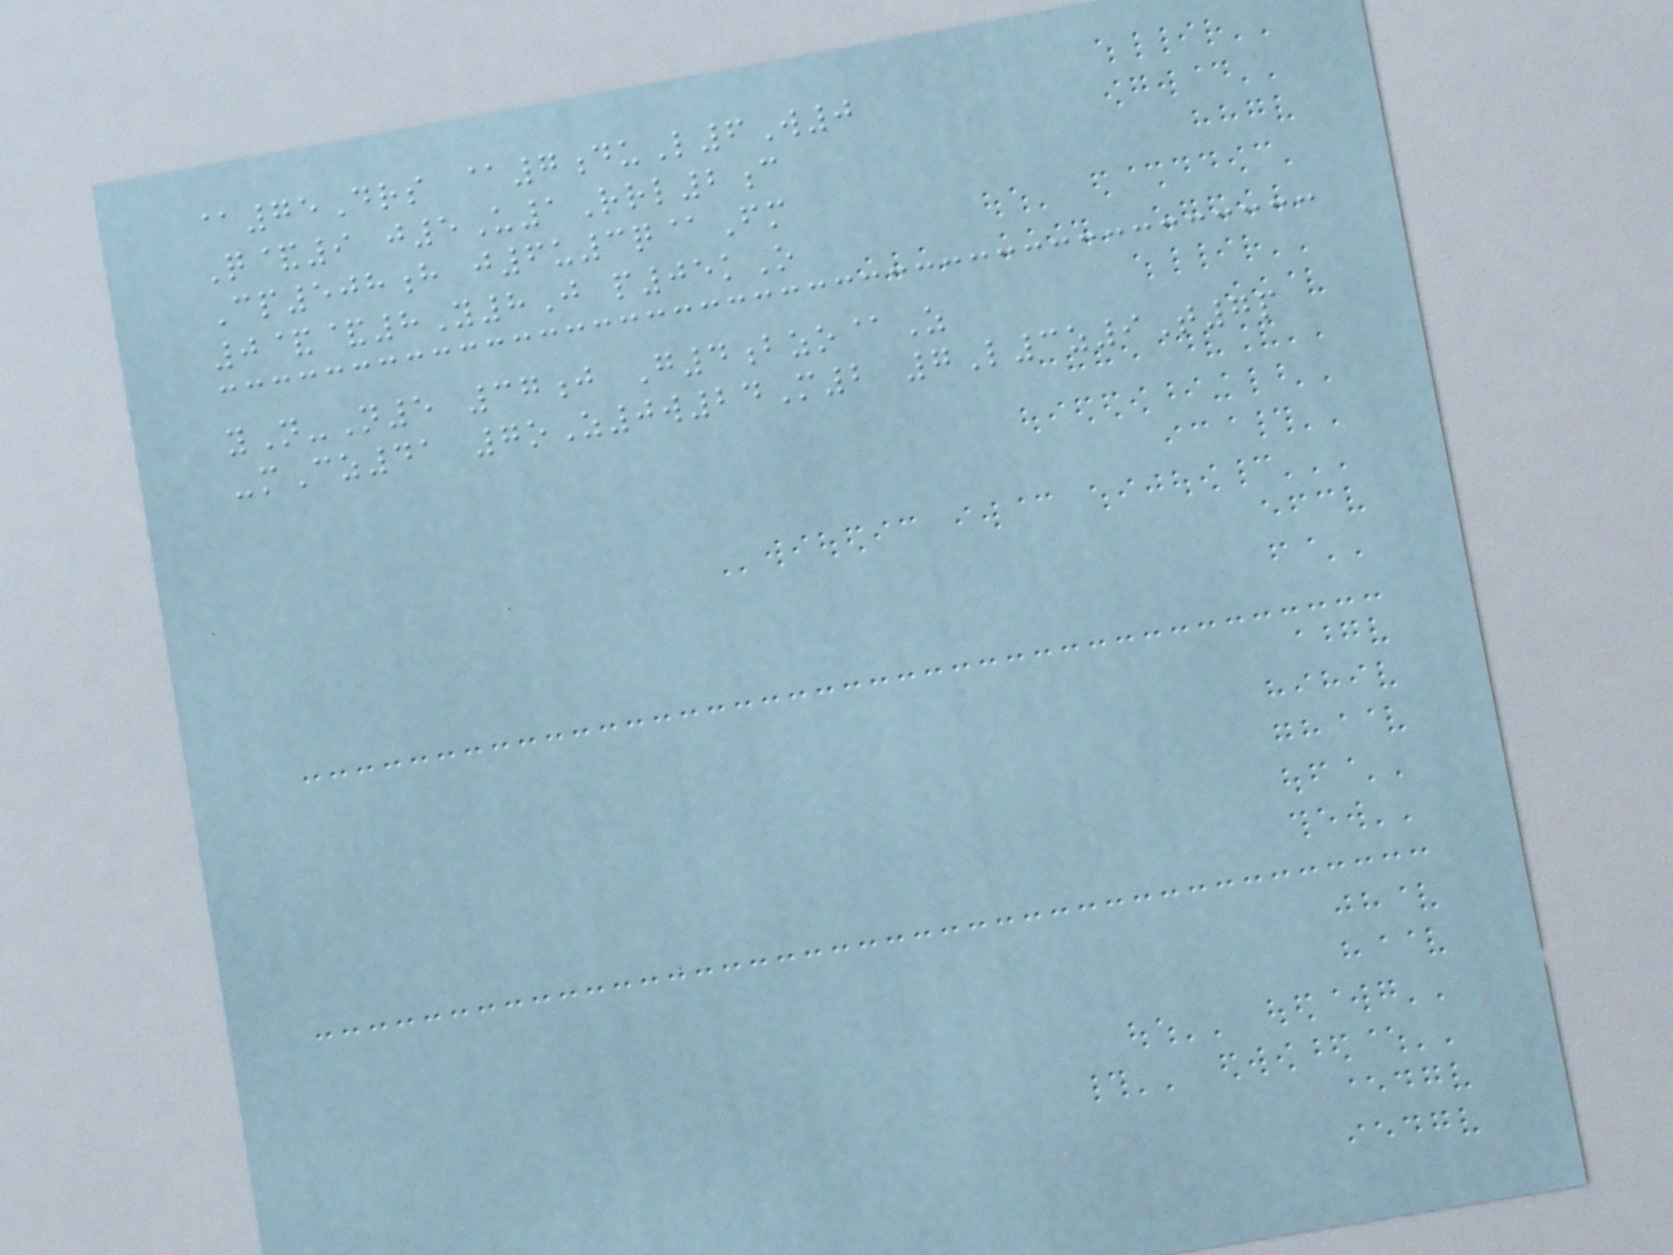@75Drs @7duL6W0
Q&9 j5U1Rrl2c
Cp508h j6u3q@Fm
0&&8Y8J p05kO
yN-N5 37j G4bzo@Z
-mCz41 7oZ0w24M2 7L3z9T7p
